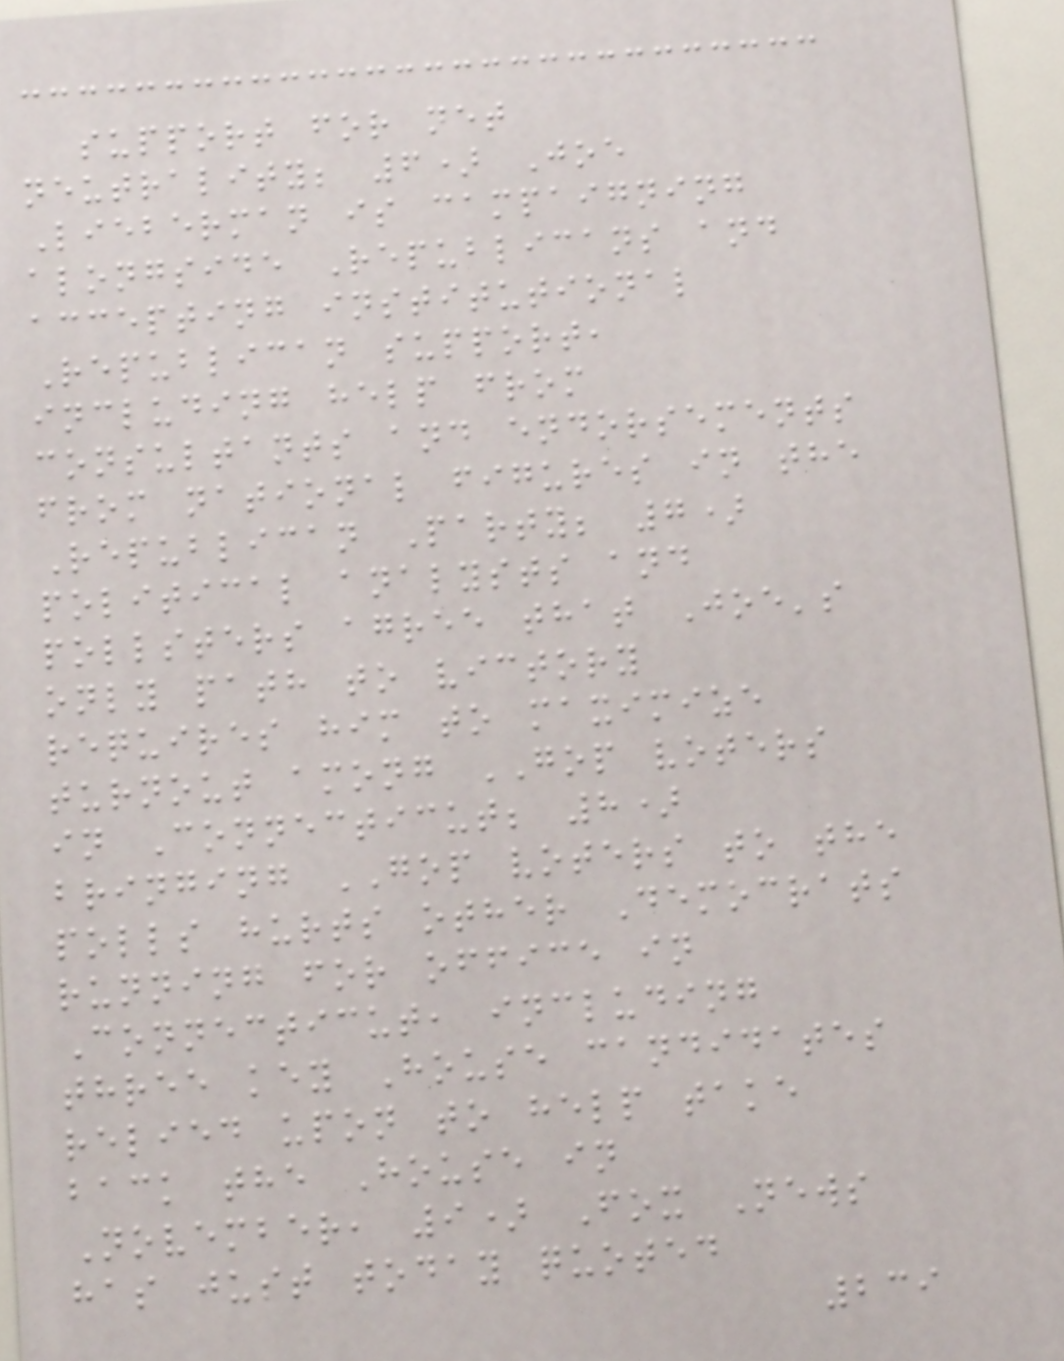support for net
neutrality; 6) Joe
Lieberman is campaigning
alongside Republicans and
accepting institutional
Republican support,
including help from
consultants and endorsements
from national figures in the
Republican Party; 7)
political analysts and
pollsters agree that Joe's
only path to victory
requires him to maximize
turnout among GOP voters
in Connecticut; 8)
bringing GOP voters to the
polls hurts other Democrats
running for office in
Connecticut, including
three key House candidates
relied upon to help take
back the House in
November, 9) Fox News
has just today quoted
239
